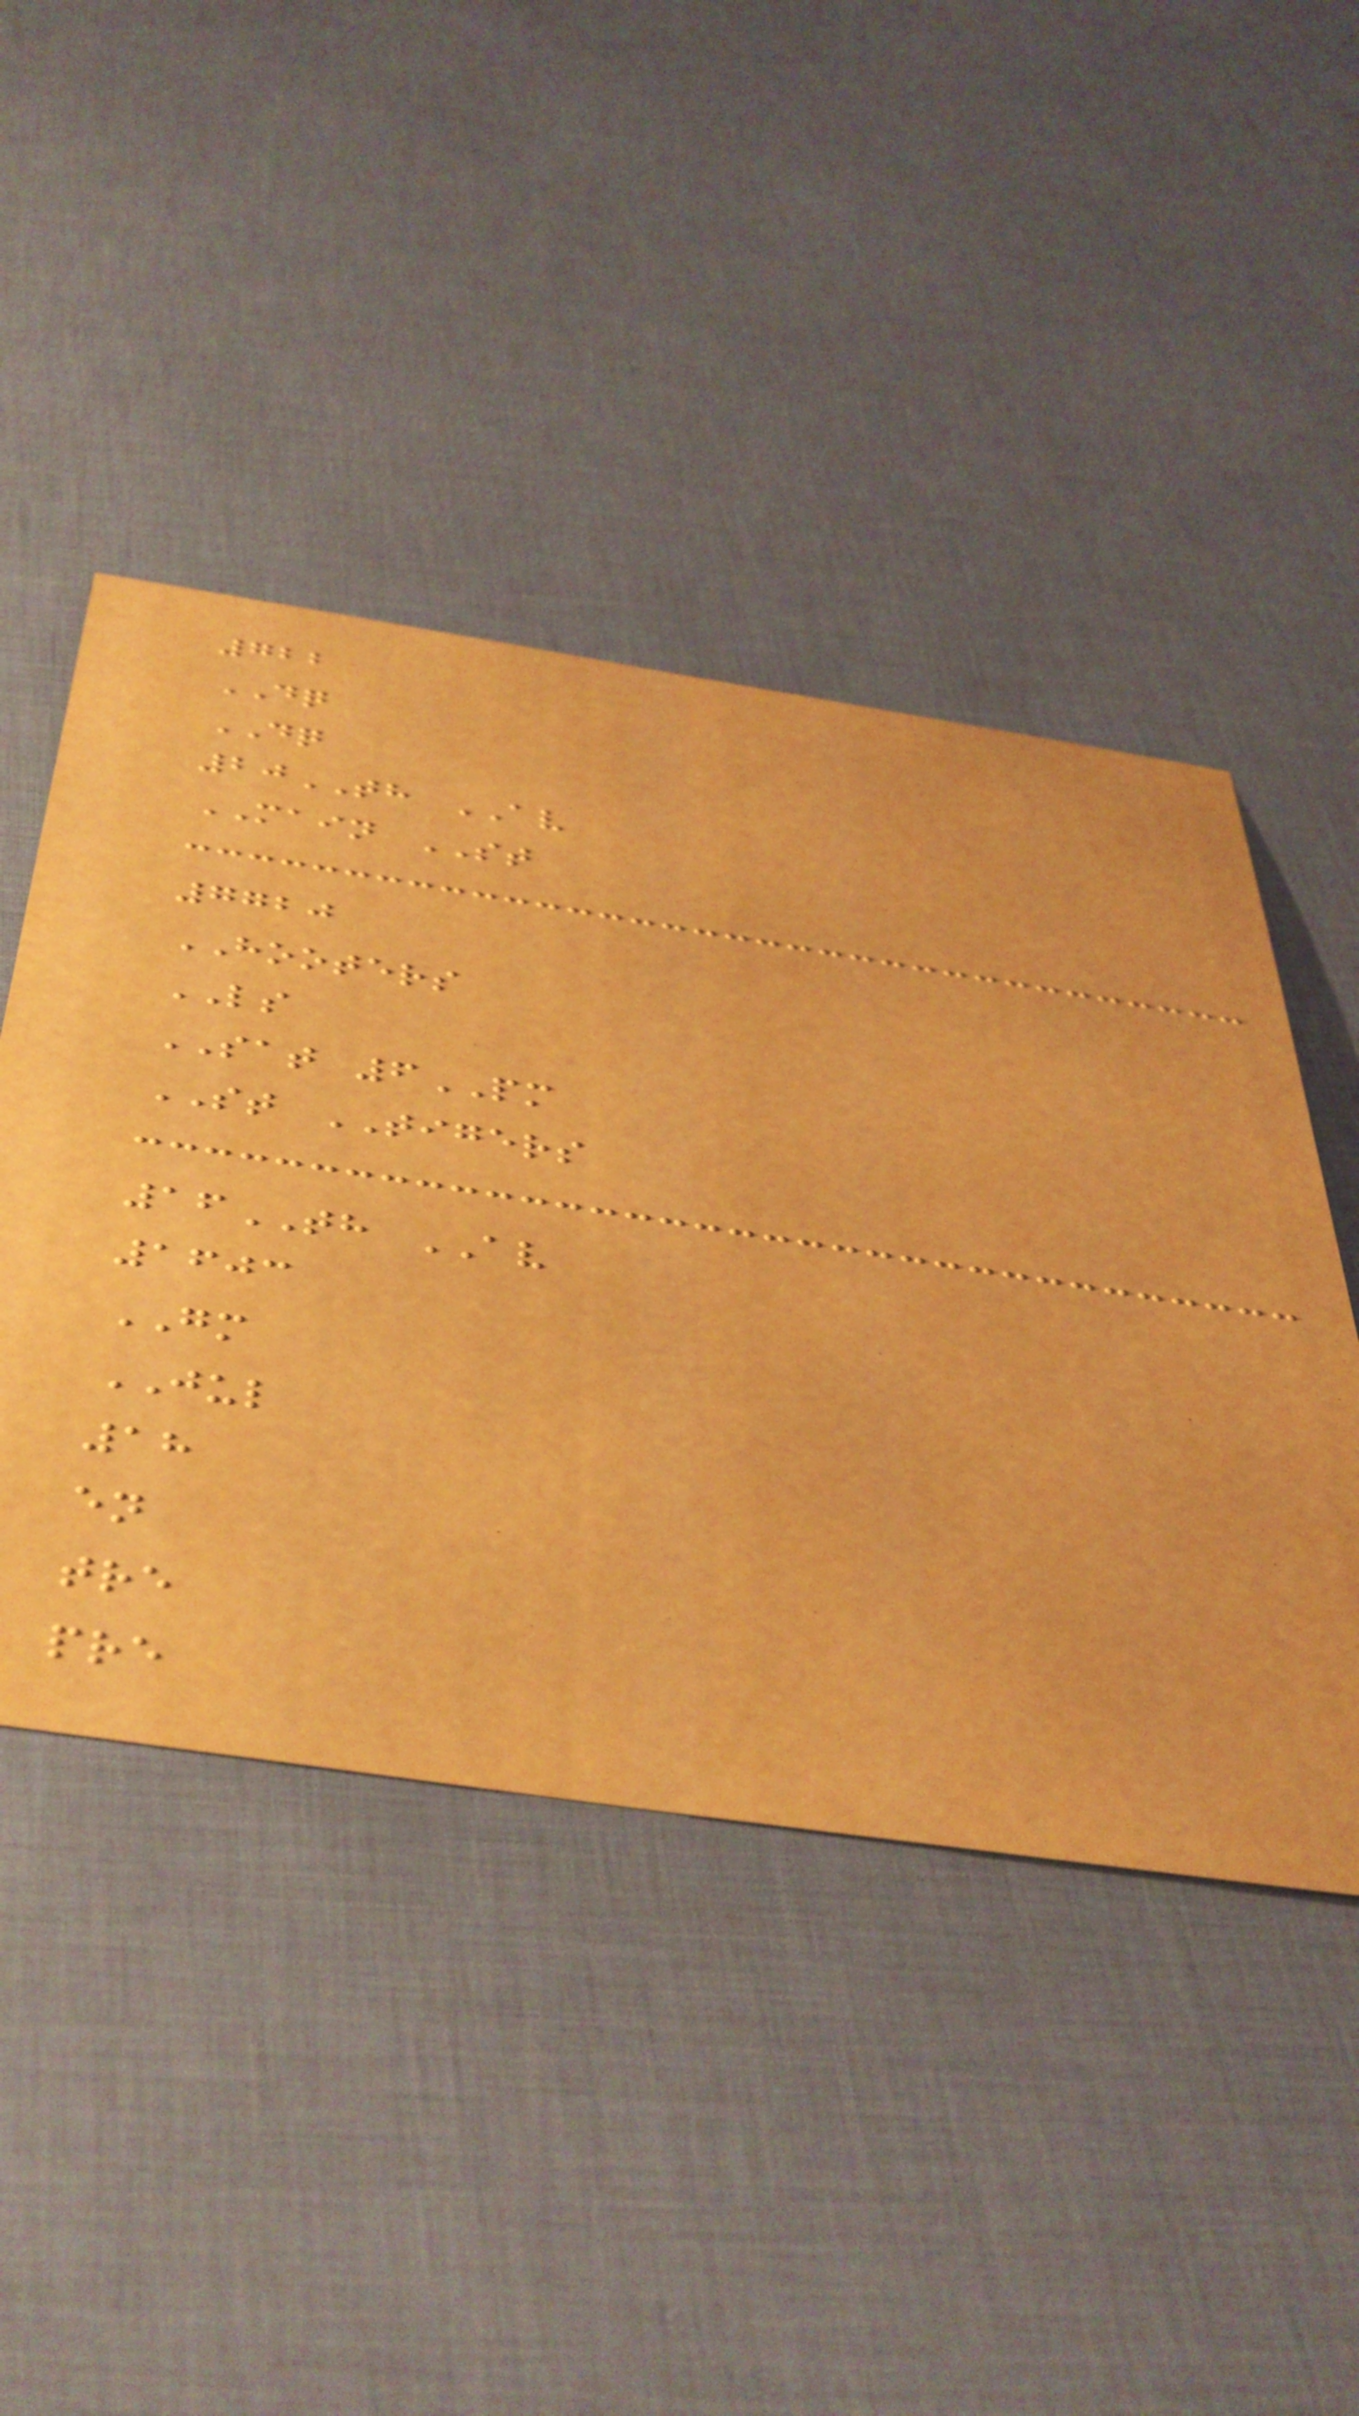722
DQ
DQ
20TH AV
MAIN ST
7720
HOOTERS
LS
SAT 6PM
ST TIGERS
16TH AV
1603
GM
JUL
18
en
tre
pre
